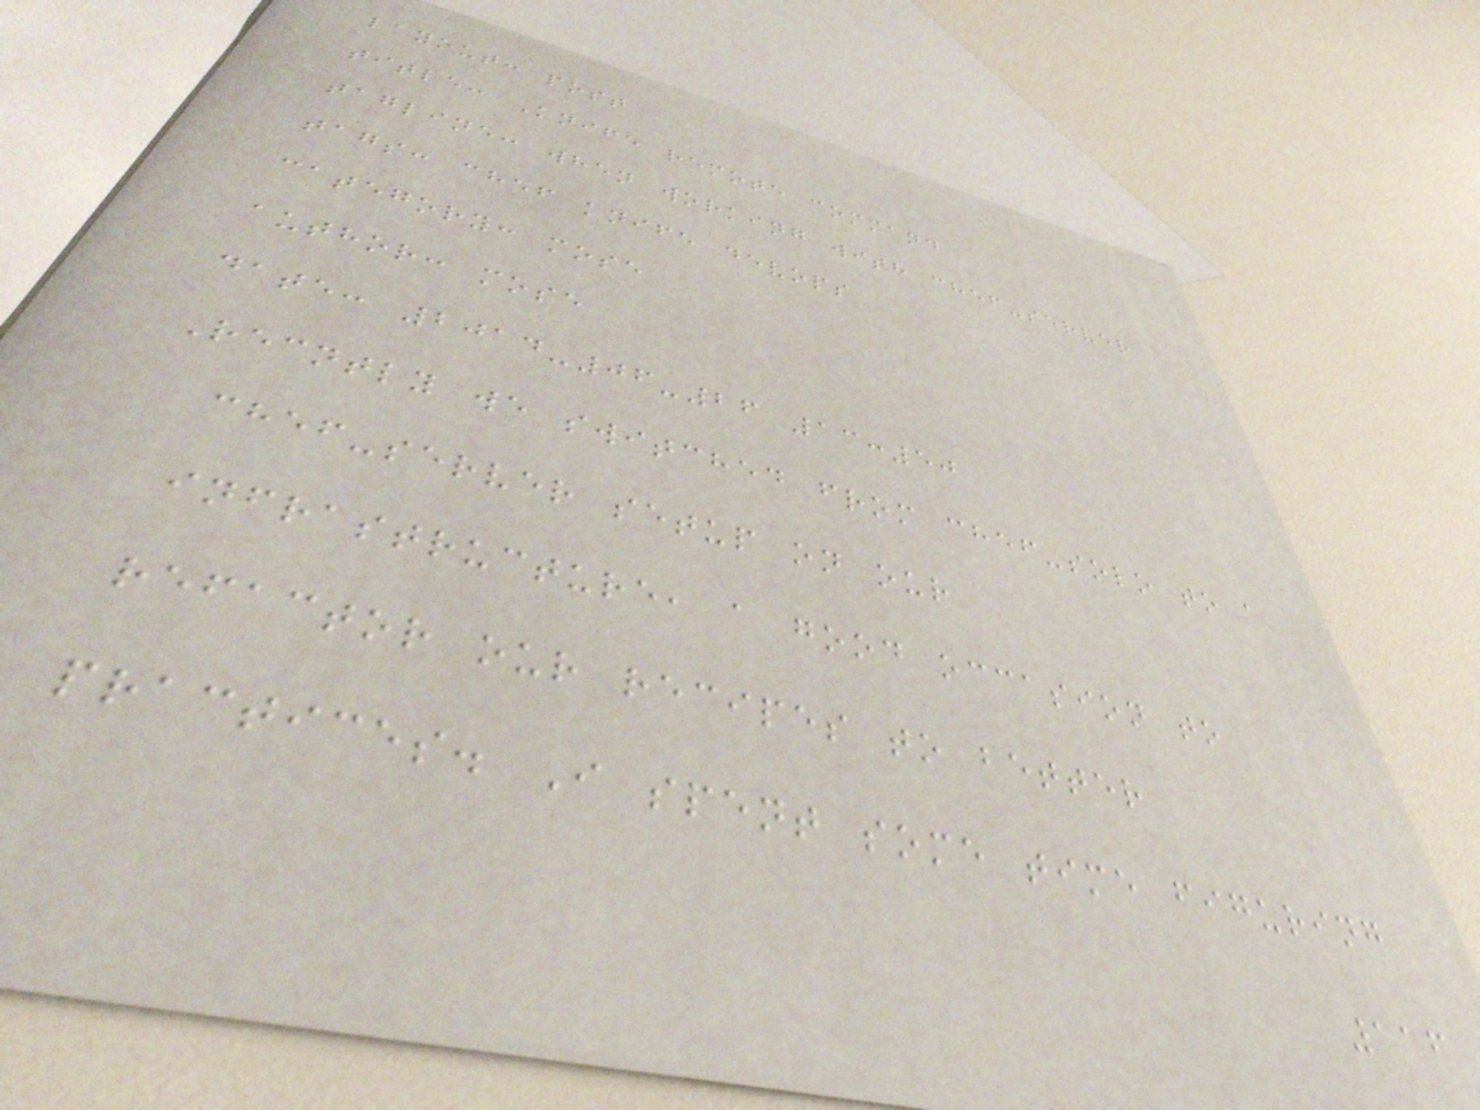layout: post
title: Knife remote command
tagline: when working with chef-server
tags: chef knife devops
category: mose
author: mose
date: 2014-06-26 13:50
Recntly we switched from chef-solo to a
chef-server setup on our
infrastructure, a good occasion to
refactor our recipes to better
practices. I spent some time figuring
116
